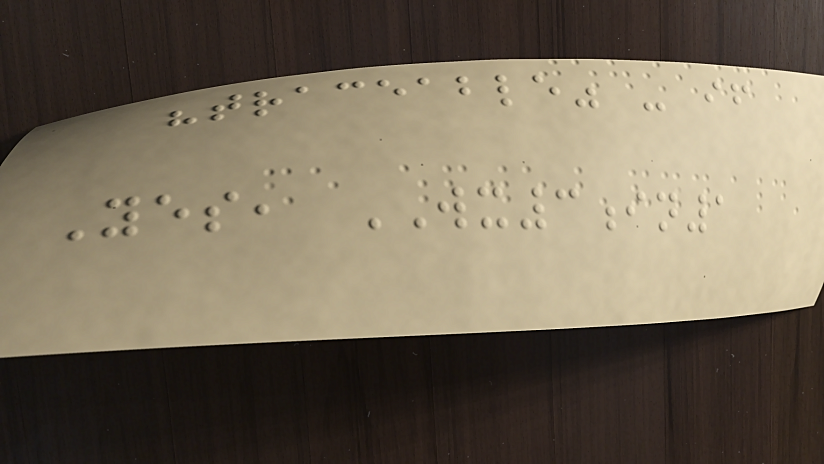"traceable" - if
Yes, WX3in1
